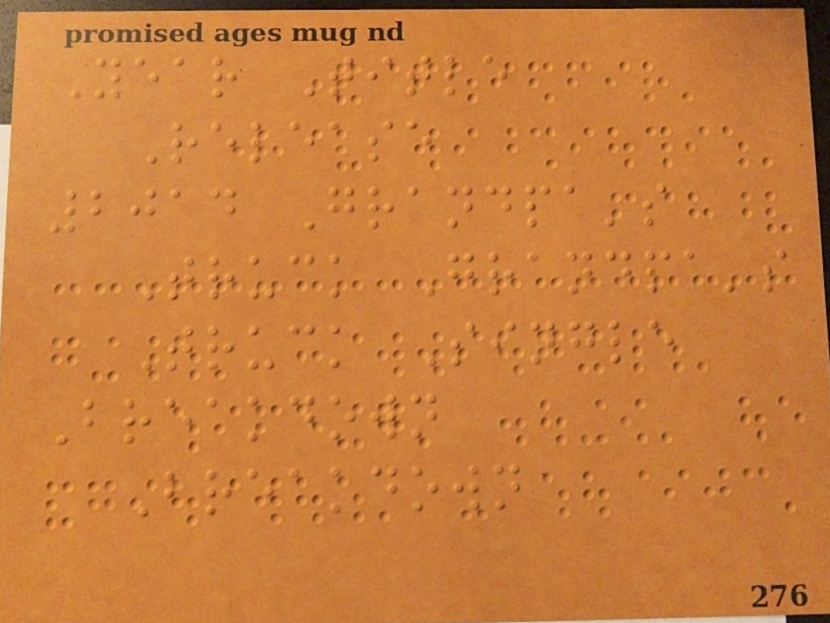Year Title
Release
2014 Grandpa's
Truck Grandpa's
Truck Single
Breakdown
Breakdown
